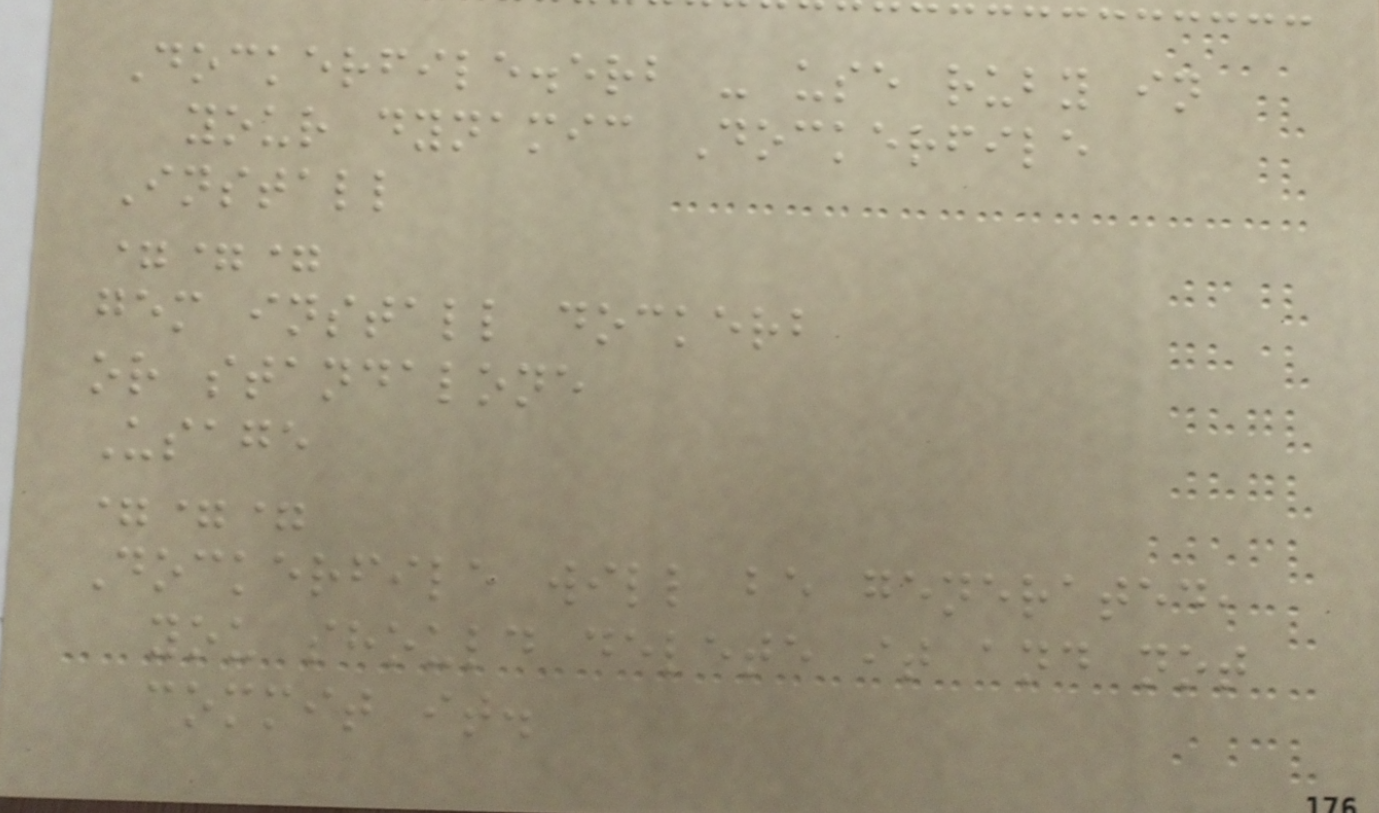Dockerfile.erb - use ruby in
your dynamic Dockerfile
Install
===
gem install dockerb
or standalone
Usage
===
Dockerfile will be generated,
you should delete it and not
commit it.
